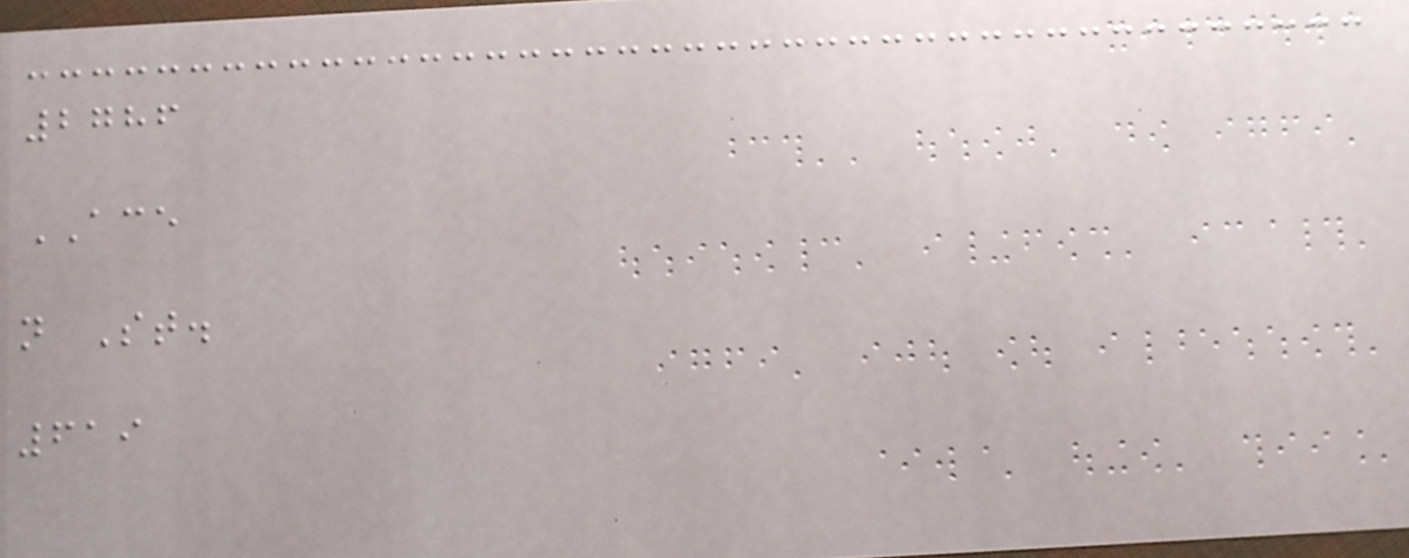2786
ACE
n St.
619
